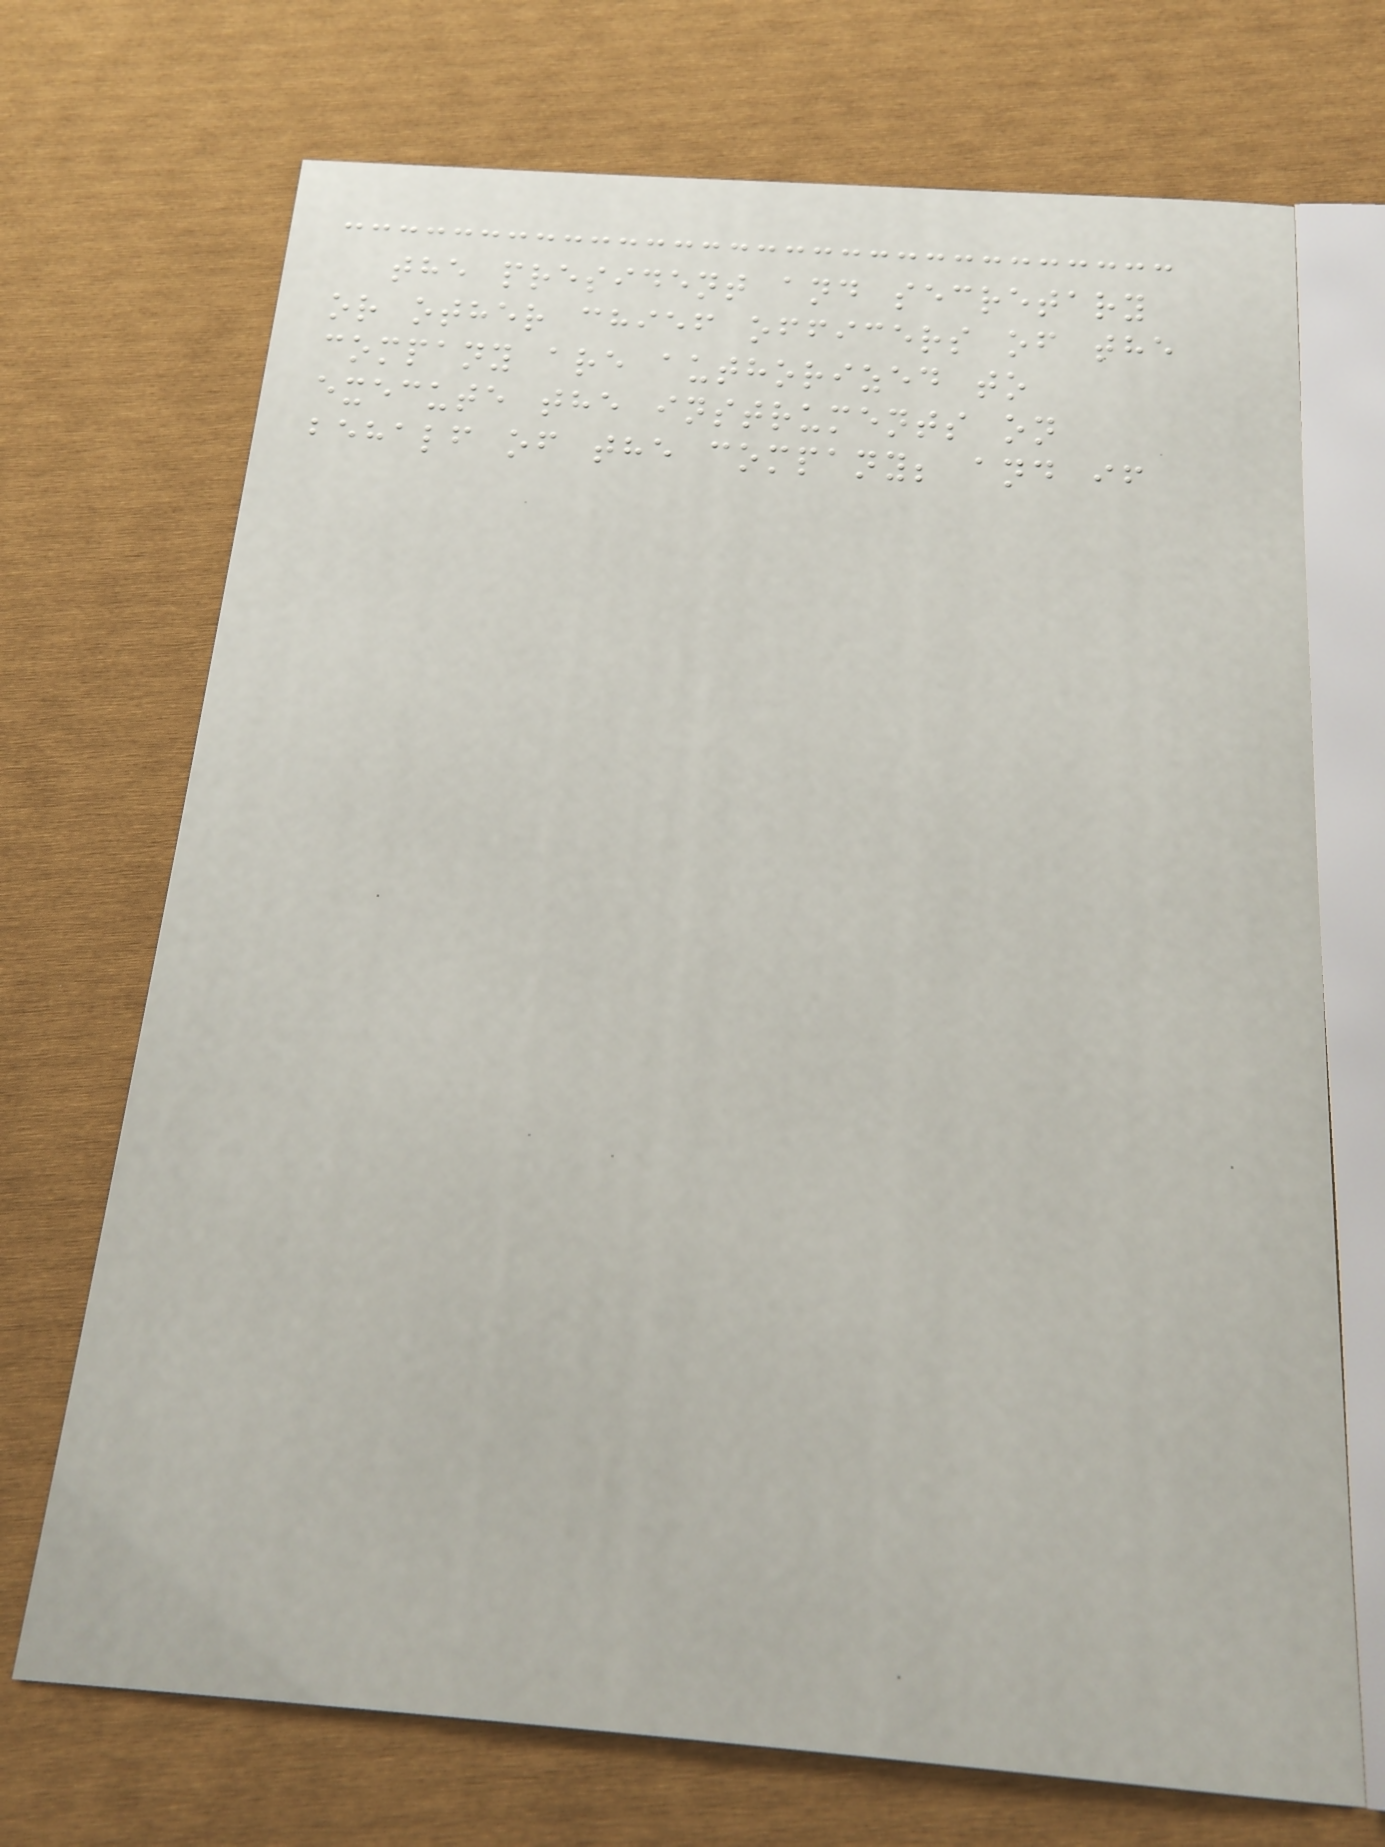the president and secretary
or other chief officers of the
company are authorized to
execute the instruments on
behalf of the company; and if
